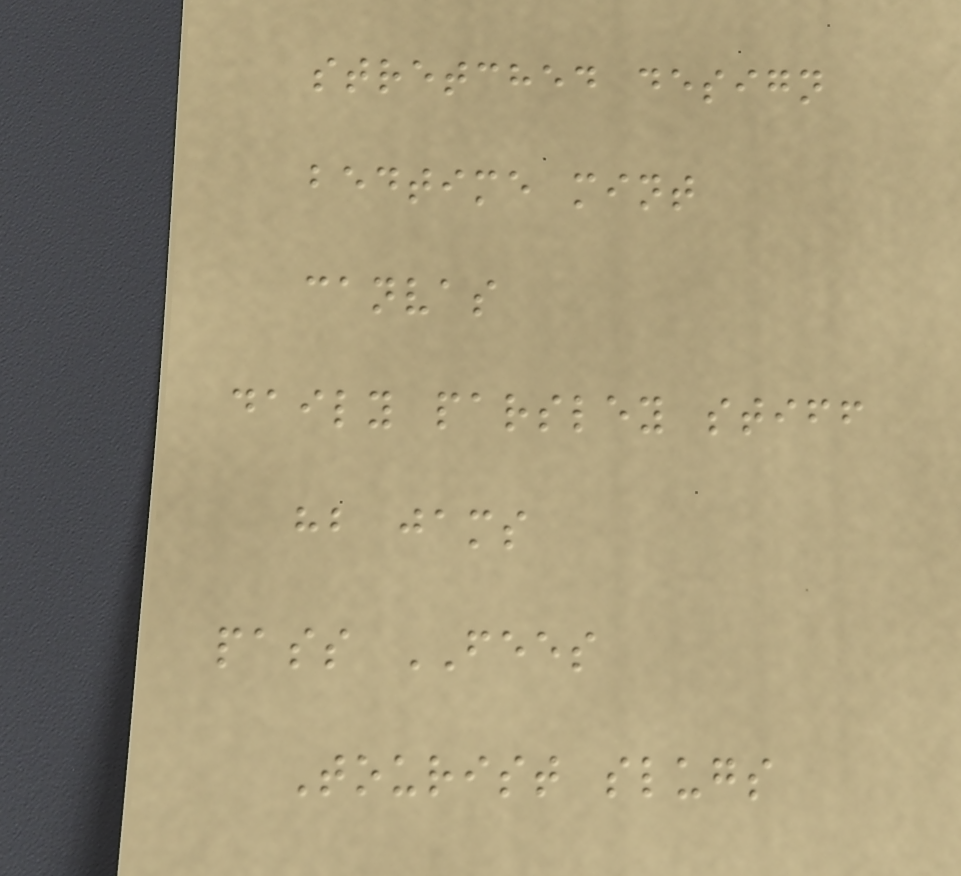stretched design
bedtime mint
canvas
daily parsley stiff
hb jams
pass FEES
Tourist slugs
